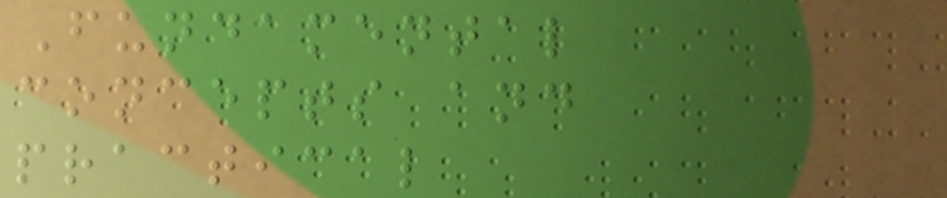Fundamental
concepts and
practical
